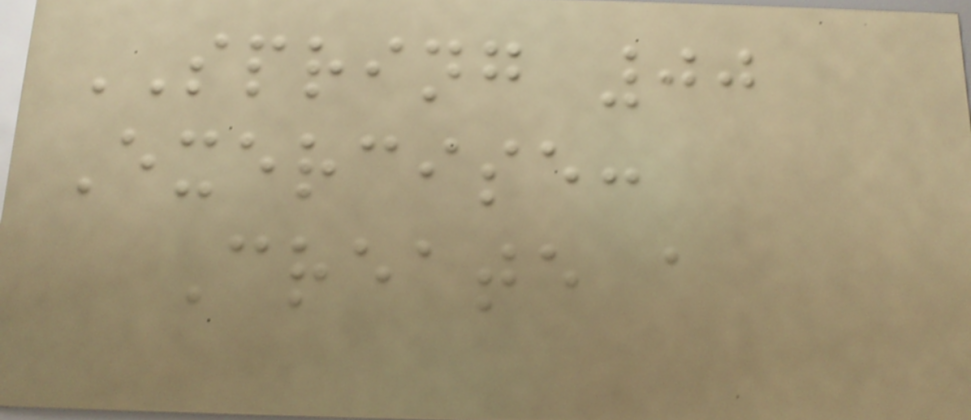SPRING 00
Exercise:
Create a
